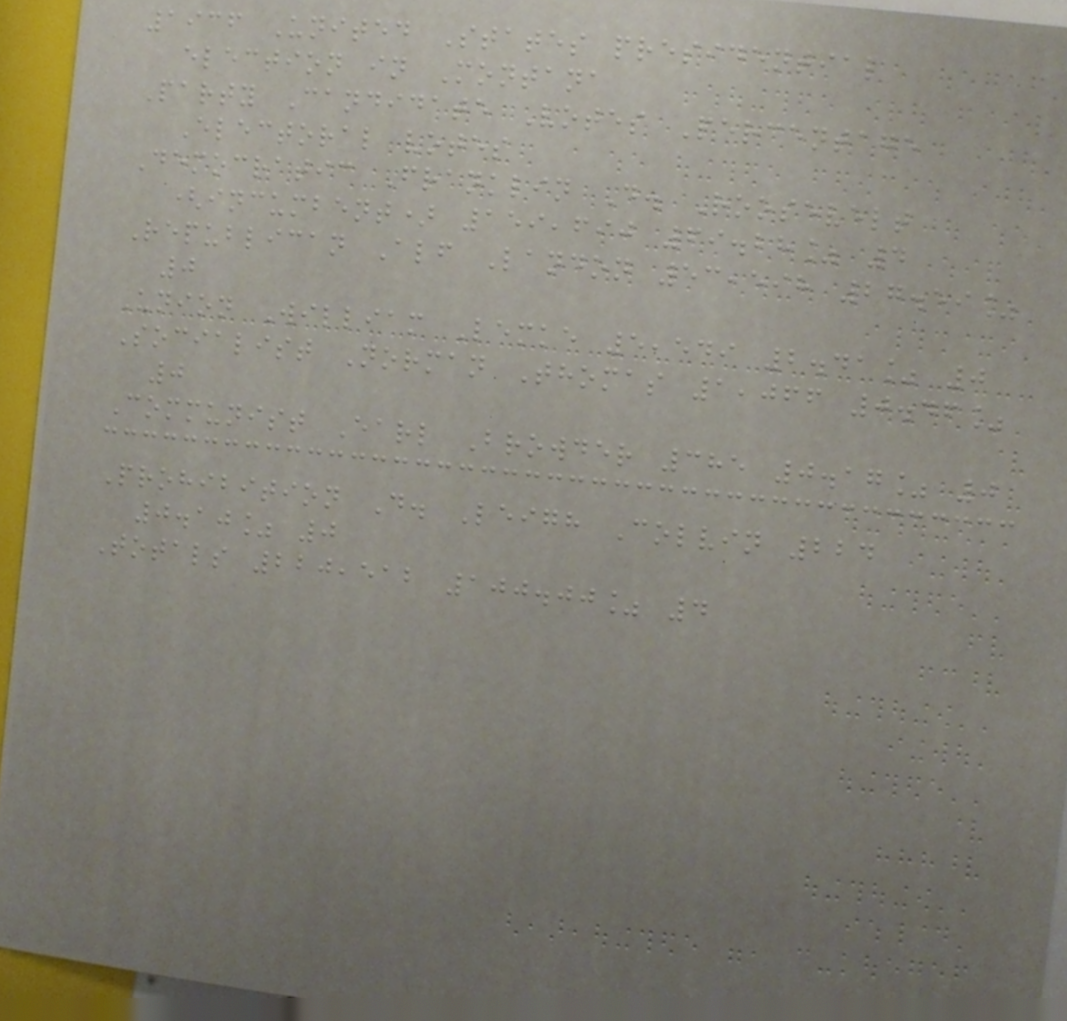1936 United States presidential
election in Montana
Party Candidate Votes Percentage
Electoral votes
Democratic Franklin D. Roosevelt
(incumbent) 159,690 69.28% 4
Republican Alf Landon 53,598 27.59%
0
Union William Lemke 5,549 2.41% 0
Socialist Norman Thomas 1,066 0.46%
0
Communist Earl Browder 385 0.17% 0
Prohibition D. Leigh Colvin 224
0.10% 0
Totals 220,512 100.00% 4
